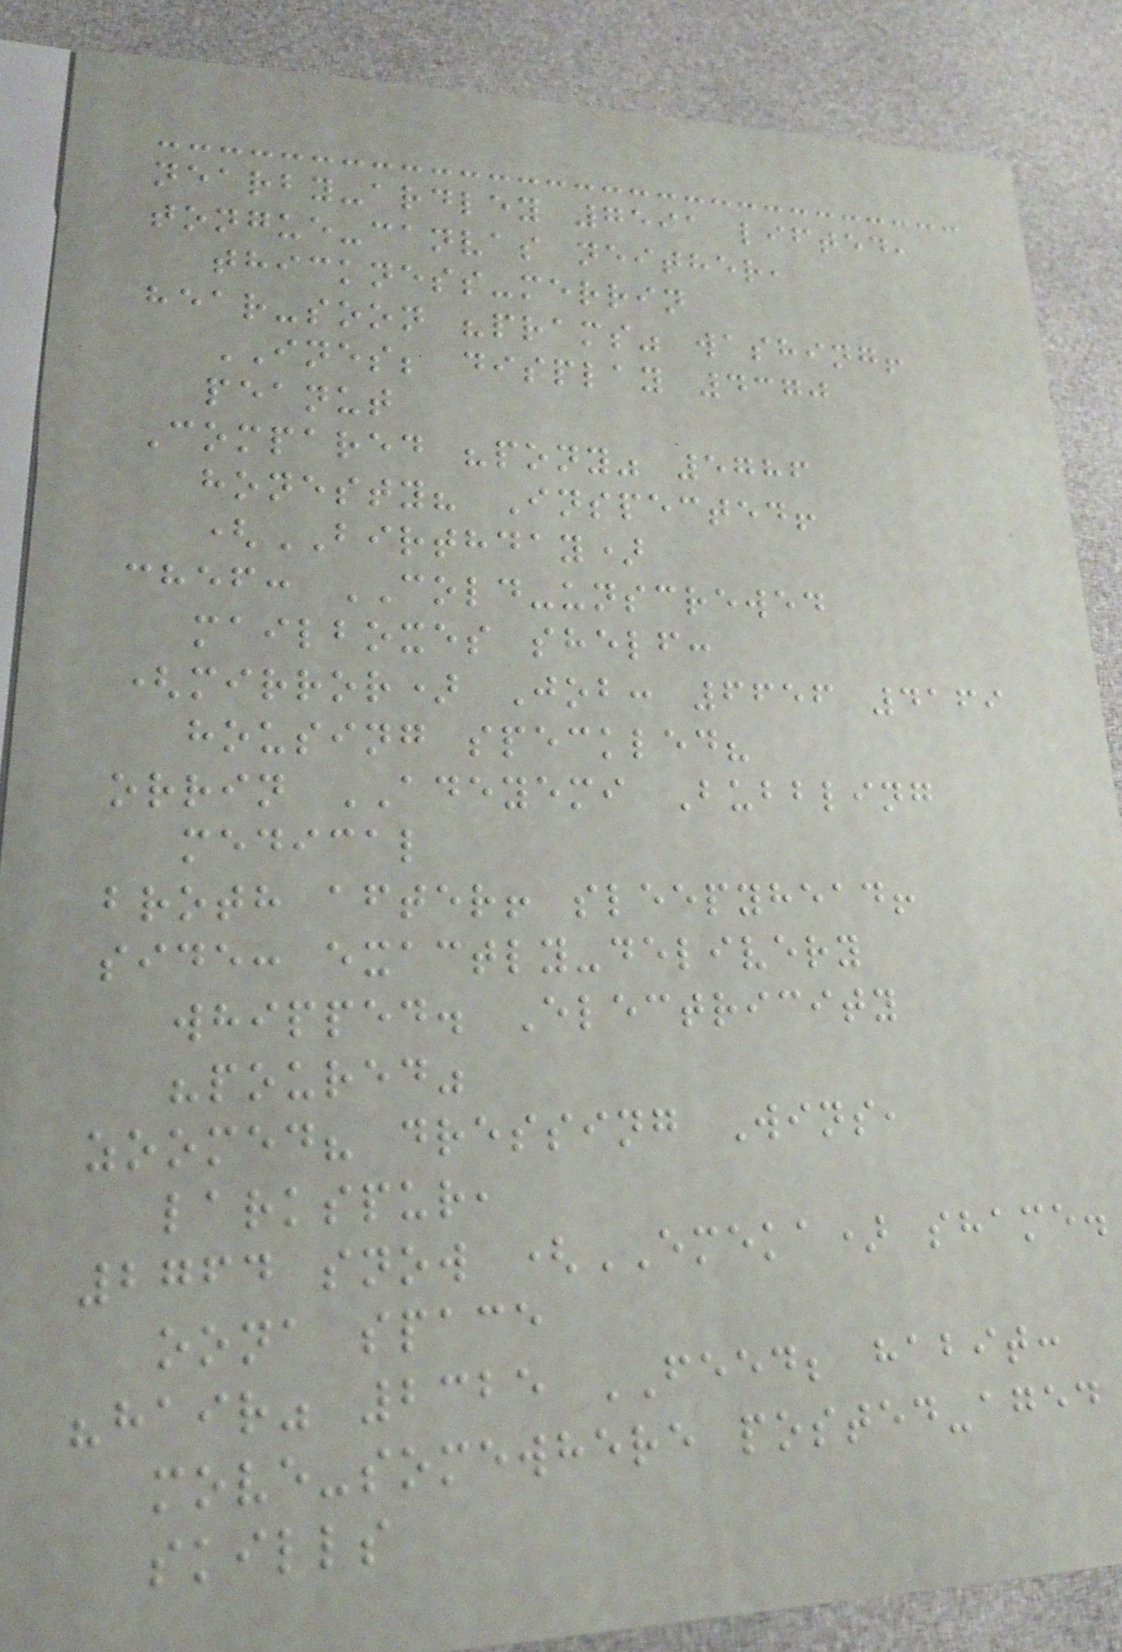nearby-ardley 7591 lifted,
tongue-canvas neither,
thickness-merrin
hear-soon "prams" washing!
INES; display 4370
peanut
Compared "pony" 5786
honesty? Inspected!
(BIRTHDAY)
chef: COLD-unscrewed
mailboxes shelf:
(mirror) Job: 6656 4169
housing speckled?
orrin ADEYEMI Bubbling
medical
broth after! sleepyhead!
side: exactly-delivery
whipped. Electricity
"poured"
zoomed? dressing Wins,
larkspur,
2764 snow (EMEKA) shame.
oona space
"hair" 2325 FEED; habit:
move-somewhere posted-aged
skills
